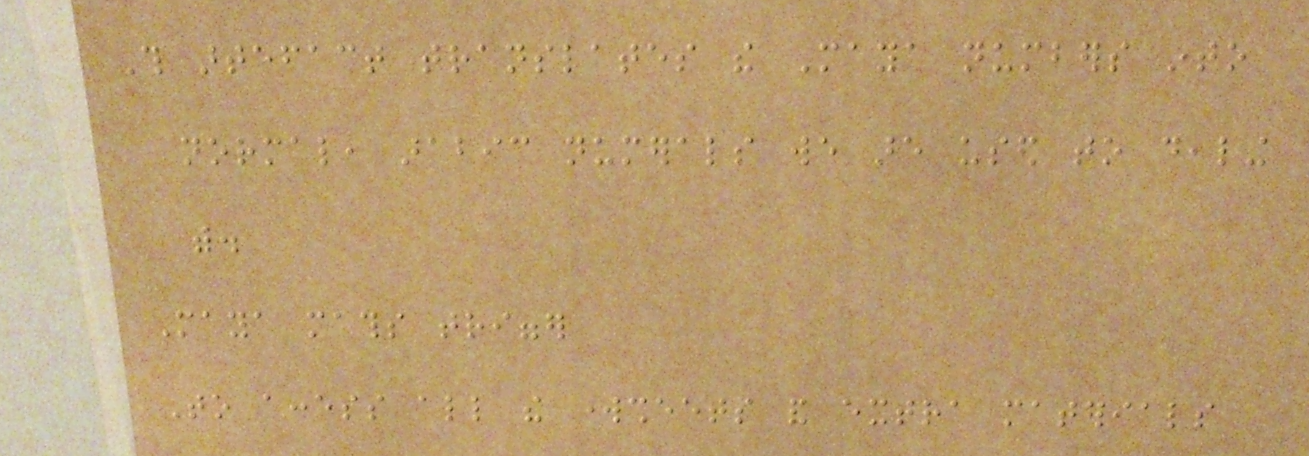This artefact translates the Maya numbers into
normal, arabic numerals we are used to dealing
with.
Maya maths trigger
To access all the worksheets and extra materials
